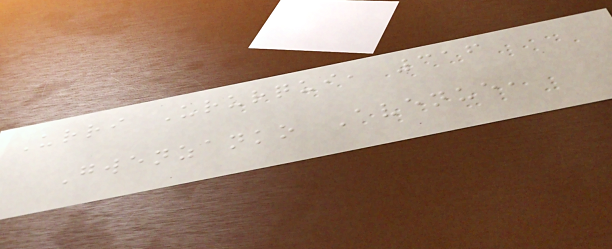Urri Ururqui, 316
Gwenzanko Avenue,
